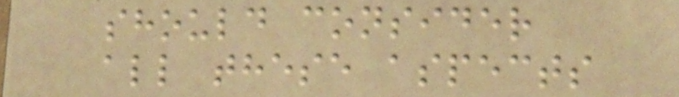should consider
all these aspects
